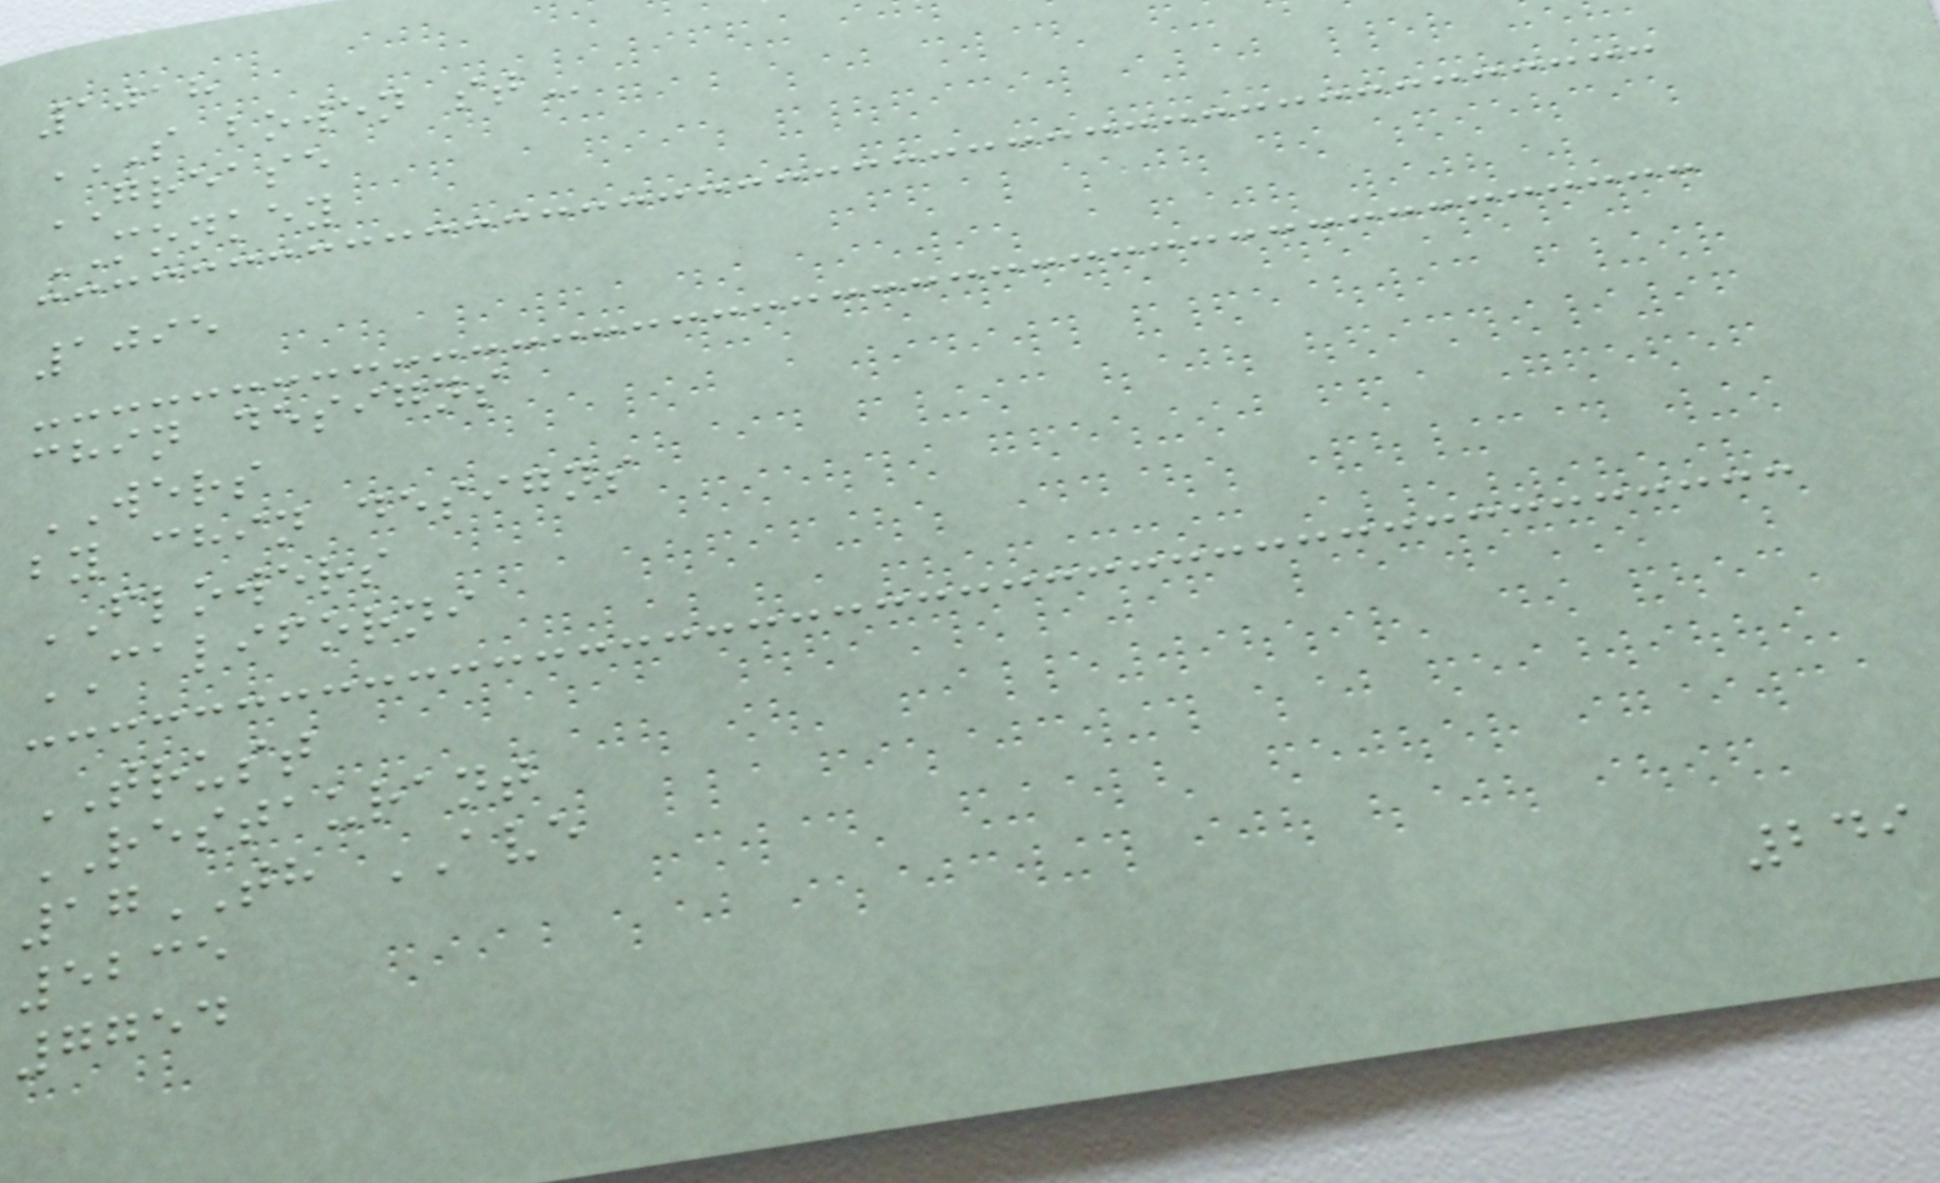1018
S BOWEN ST
GREASE
MONKEY
1095
chin designs
WERS
by chin designs
FLOWERS
CALIFORNI
TRUST
RESTAURANT
17TH AVE
5235
7754
249
